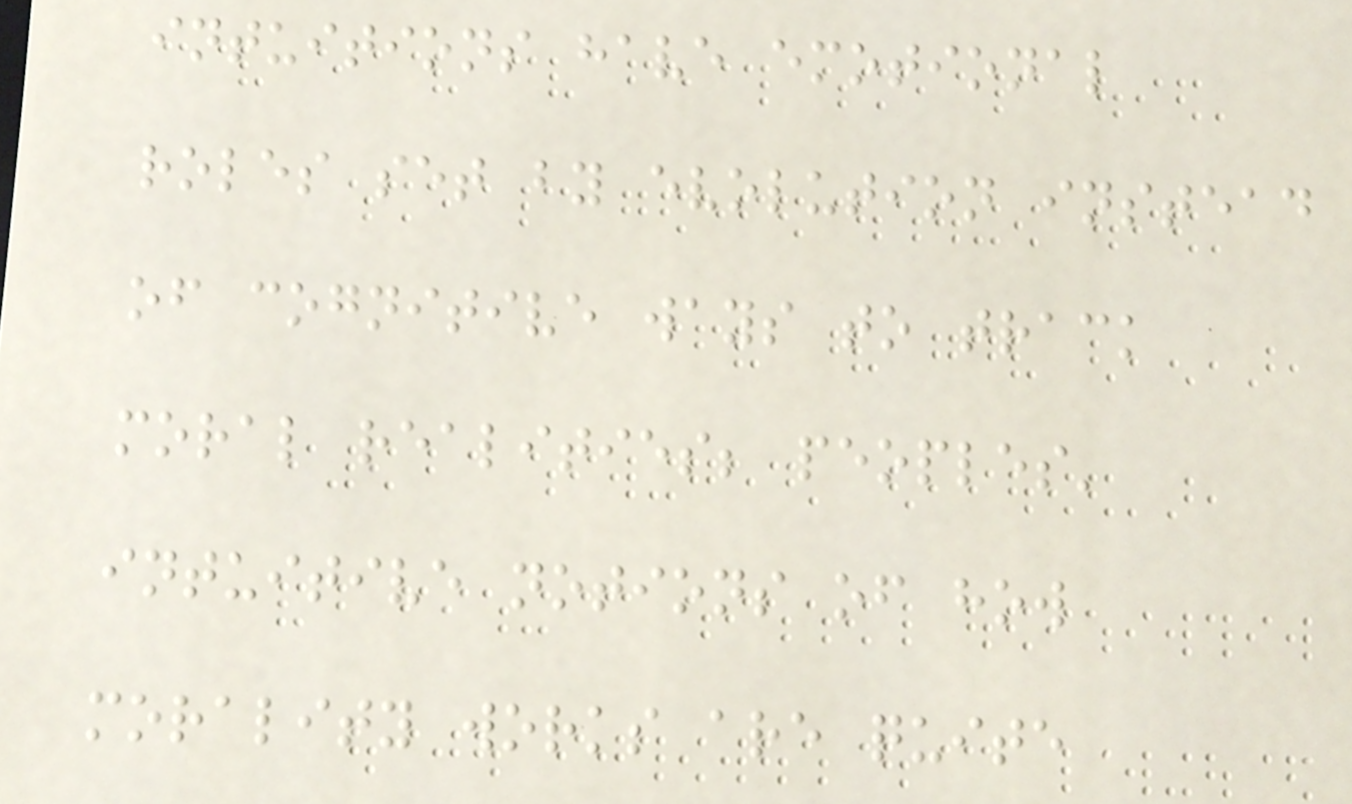intuitions have emotional
roles set by evolution instead
of cognitive ways to track
moral realities; peoples'
intuitive notions of how
morality works are quite
